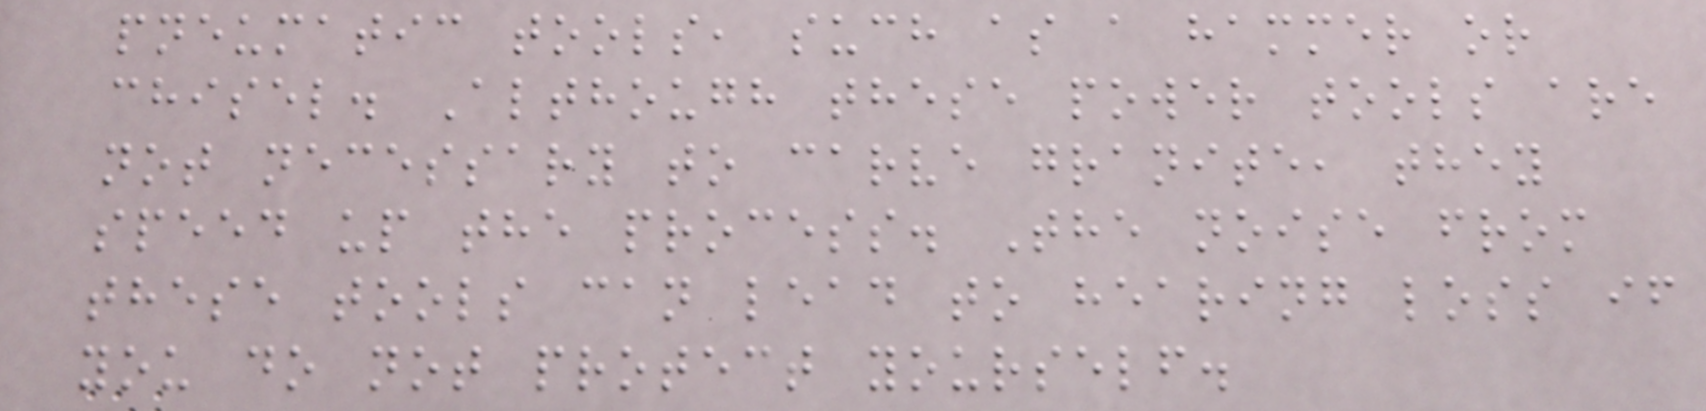pneumatic tools, such as a hammer or
chisel. Although these power tools are
not necessary to carve granite, they
speed up the process. The noise from
these tools can lead to hearing loss if
you do not protect yourself.
